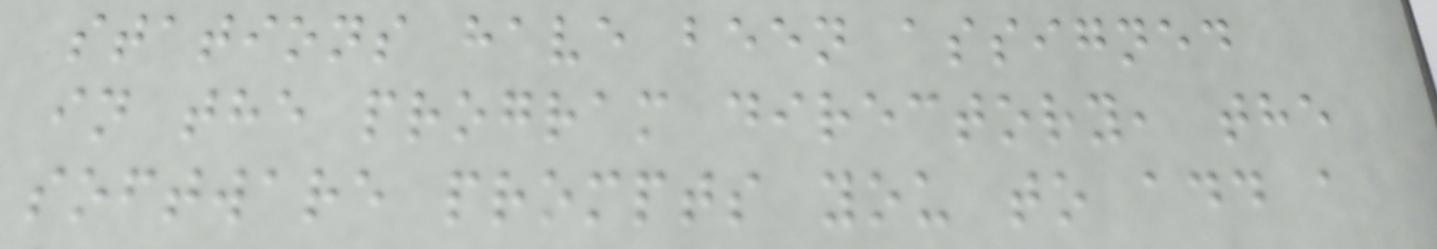stations have been assigned
in the program directory, the
software prompts you to add a
